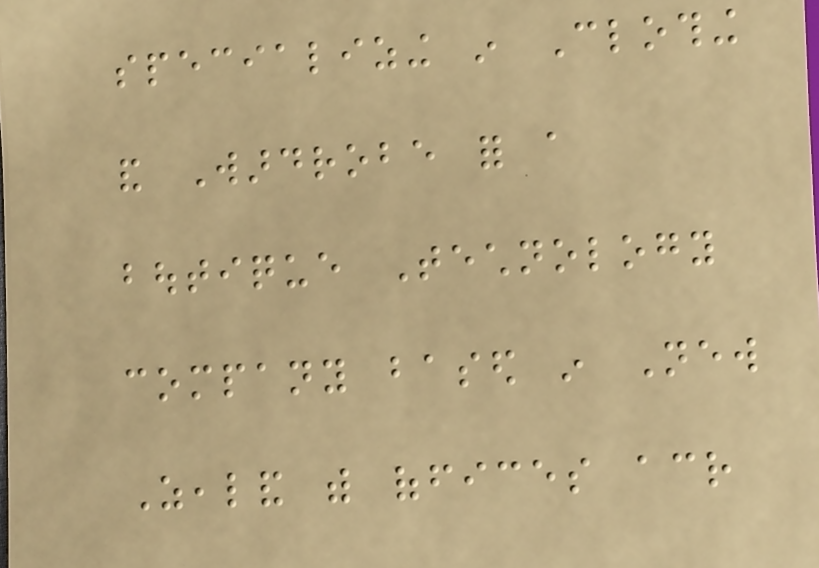specializing in Clothing
and Wardrobe for a
boutique Technology
company based in New
Zealand with offices across
